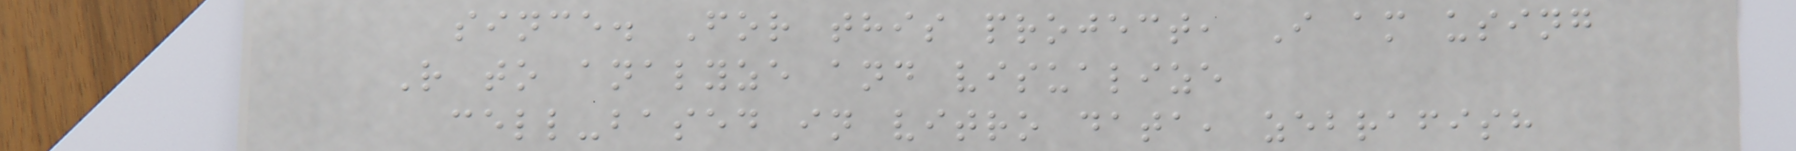since. For this project, I am using
R to analyze and visualize
cell-based in vitro data, zebrafish
